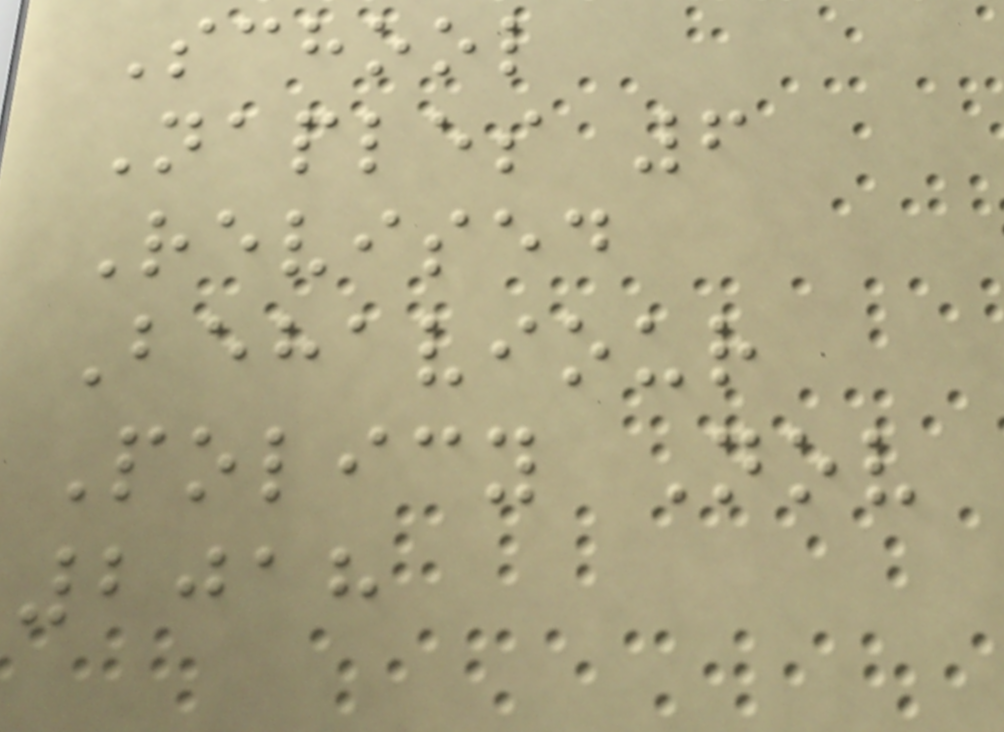School
Naples 6
Revised
Behaviour
Policy Nov
2018
